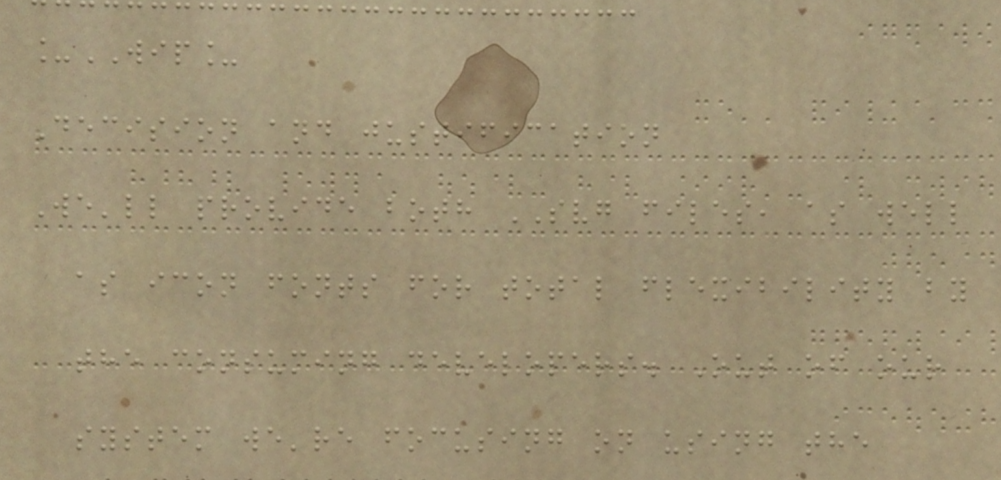_WIP_
Decision and justification
We'll provide both SVG files, as well
as icon fonts for total flexibility by
the consuming developers. Out of our
system we're focusing on using the
